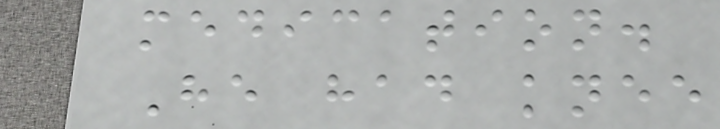medication.
He had knee
